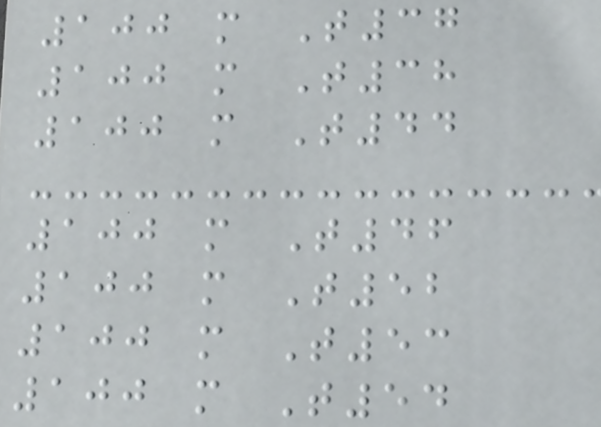100 m T37
100 m T38
100 m T44
100 m T46
100 m T52
100 m T53
100 m T54
